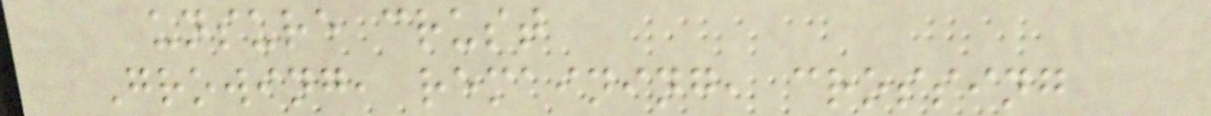unsure crust
Growing, remaining, crossing
